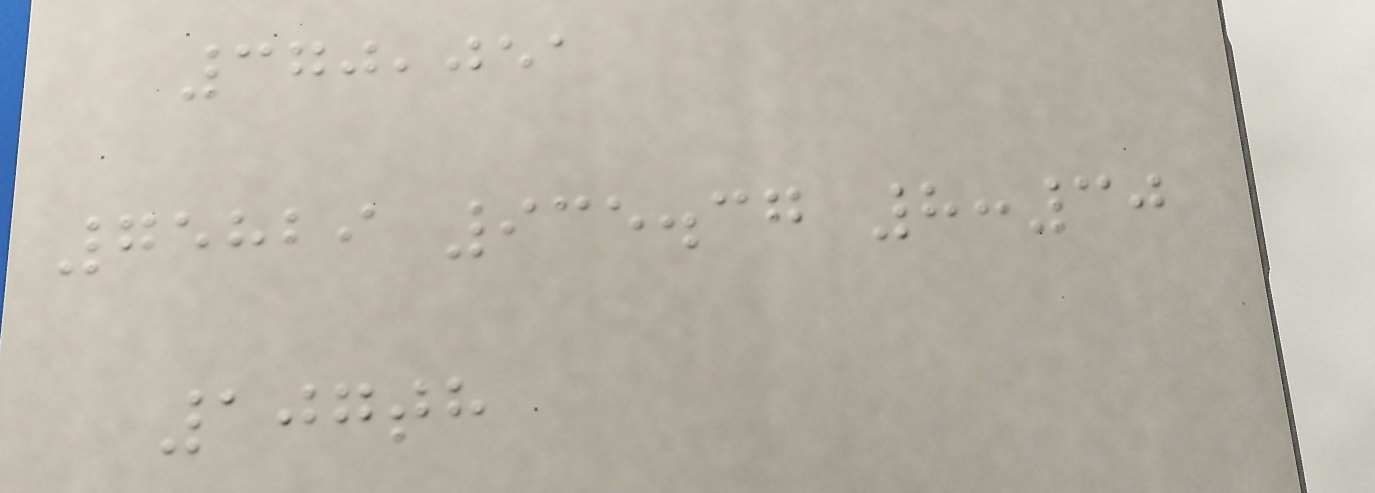370,051
75829 935.37 8:30
107th
